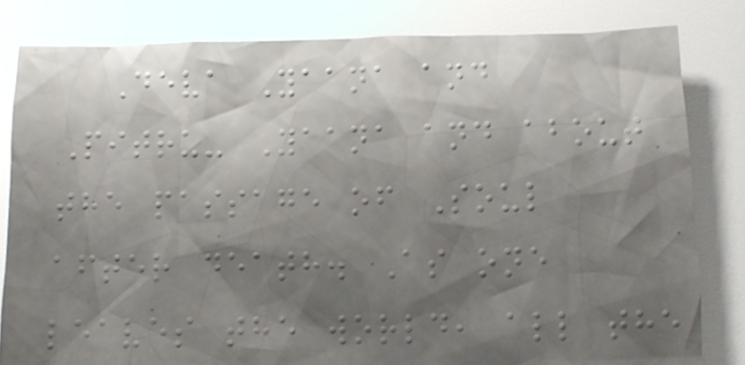Deva Yaana and
Pitru- Yaana and about
the passage of Soul
after death. As one
leaves the world, all the
